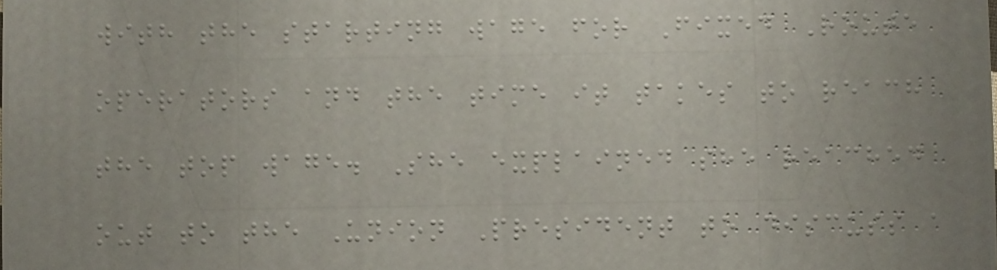with the starting wage for Fixed Route
operators and the time it takes to reach
the top wage. She explained she reached
out to the Union President to discuss a
